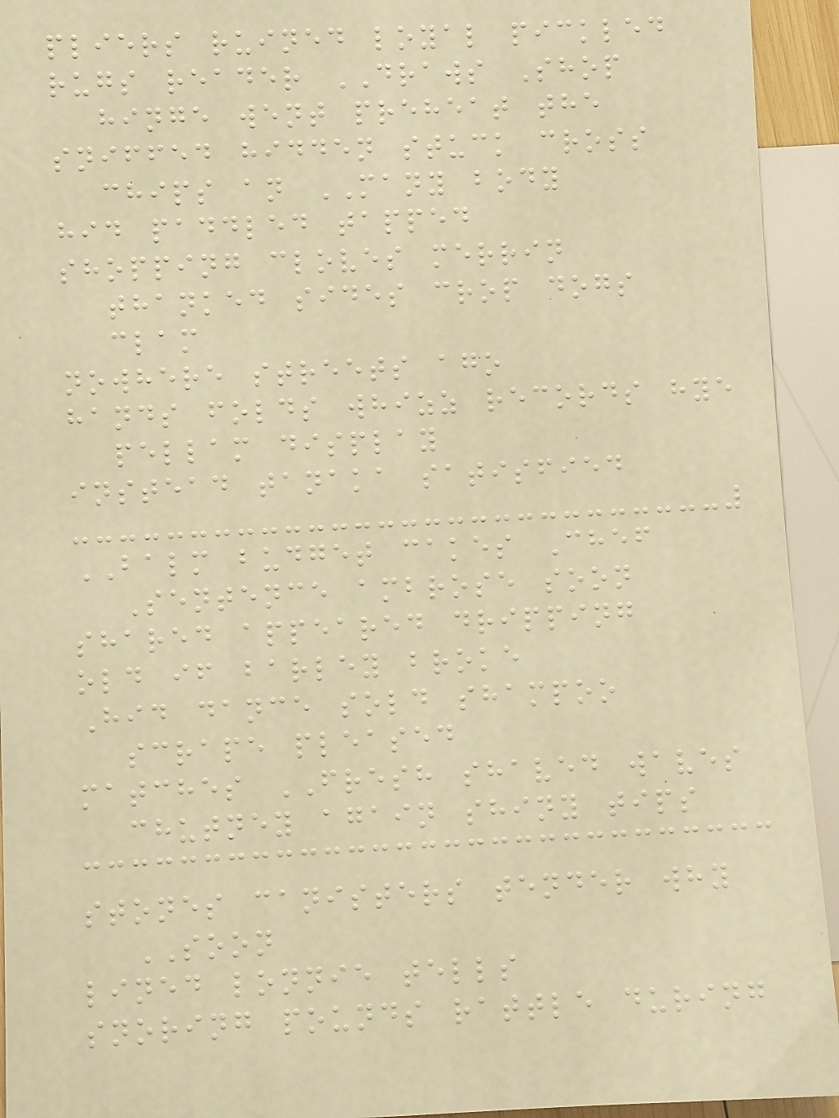pliers ruined loyal pickled
rugs reader DRAWS Shop
hinge went preheat the
sniffed hidden stuck cross
chips an MANY body
hid paddled tapped
shopping cloves merrin
thanked sides crop dogs
clam
nowhere streets ago
hands folds whizz records hye
pellam display
instead tanaka satisfied
BALM budget cakes Chef
Sentence ambrose soon
shared appeared dripping
old if barley broke
Hid dance sold shampoo
scrape pleased
matches FRESH shaved waves
chutney again shiny tips
stones canisters tender why
SOON
lined lonnie tells
snoring pounds rattle during
